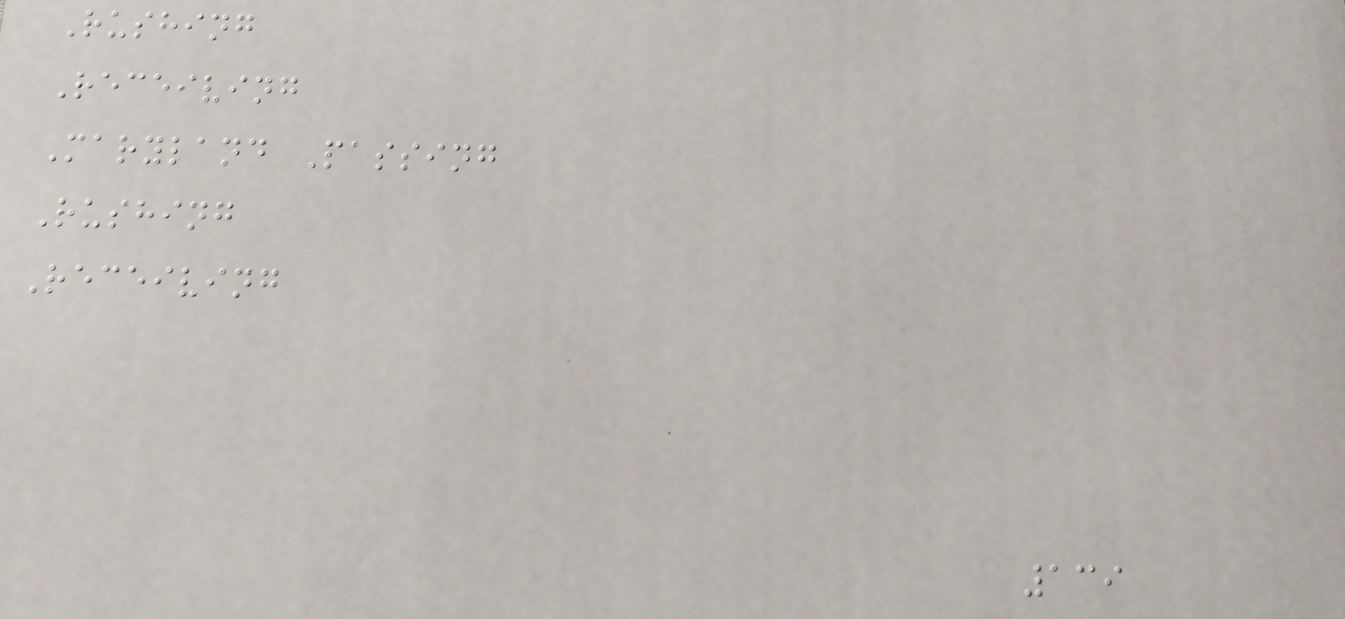Rushing
Receiving
Maryland Passing
Rushing
Receiving
139
